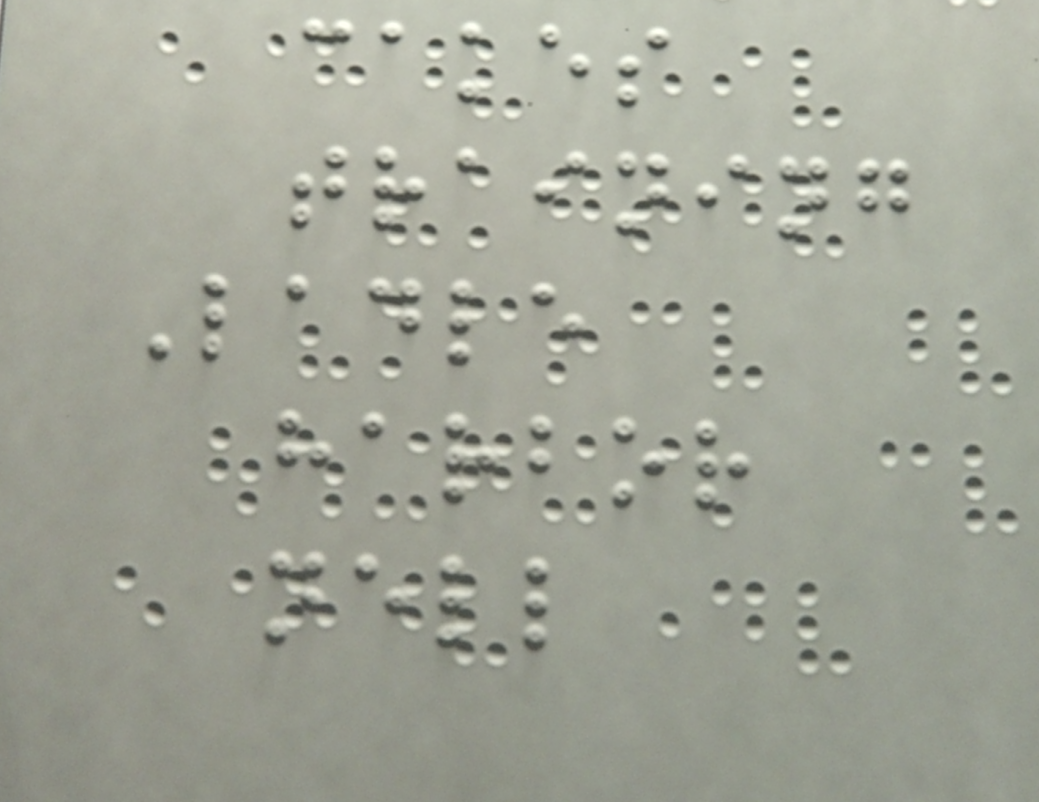cakes
training
Ladle
harbor
nell
